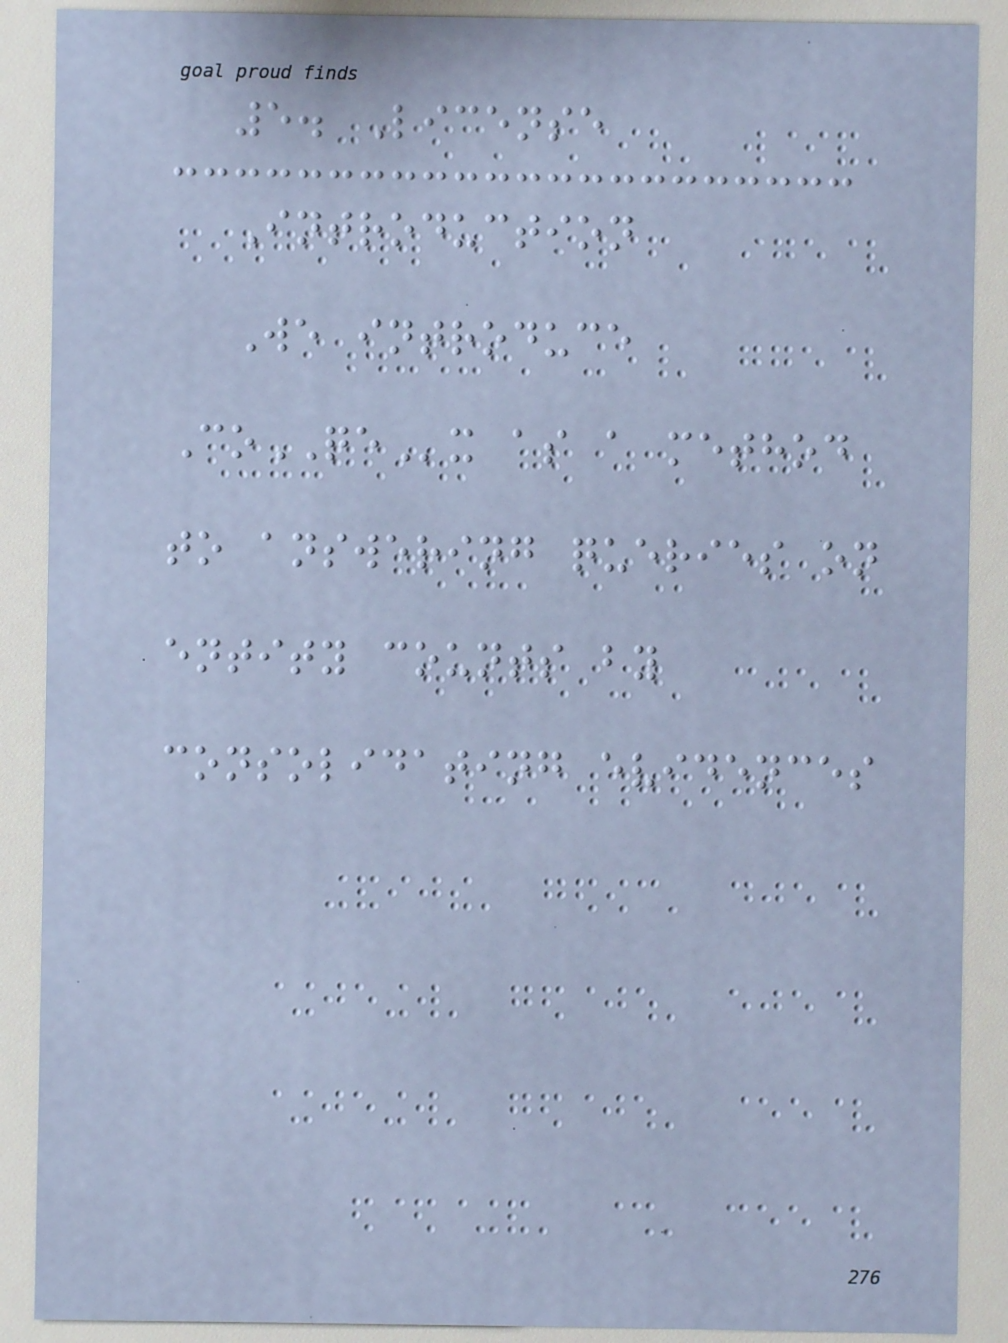5. License
Introduction
We introduce
CoQEx as a method
to answering queries on
entity counts by
consolidating evidences
